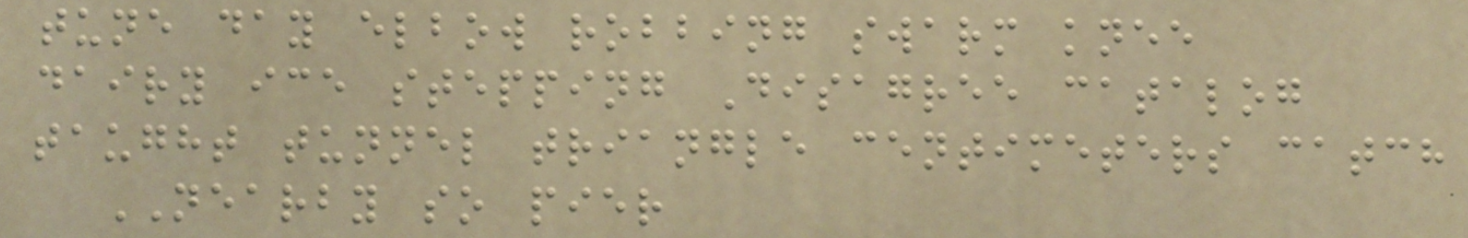tune day elbow robbing swarm knee
dairy ice stepping Disagree catalog
taught tunnel triangle centimeters catch
NEARBY so pier
